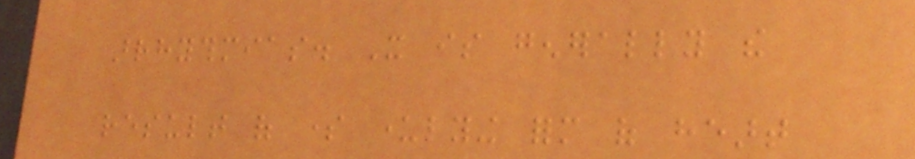arrhythmias. It is generally the
result of some underlying form of heart
